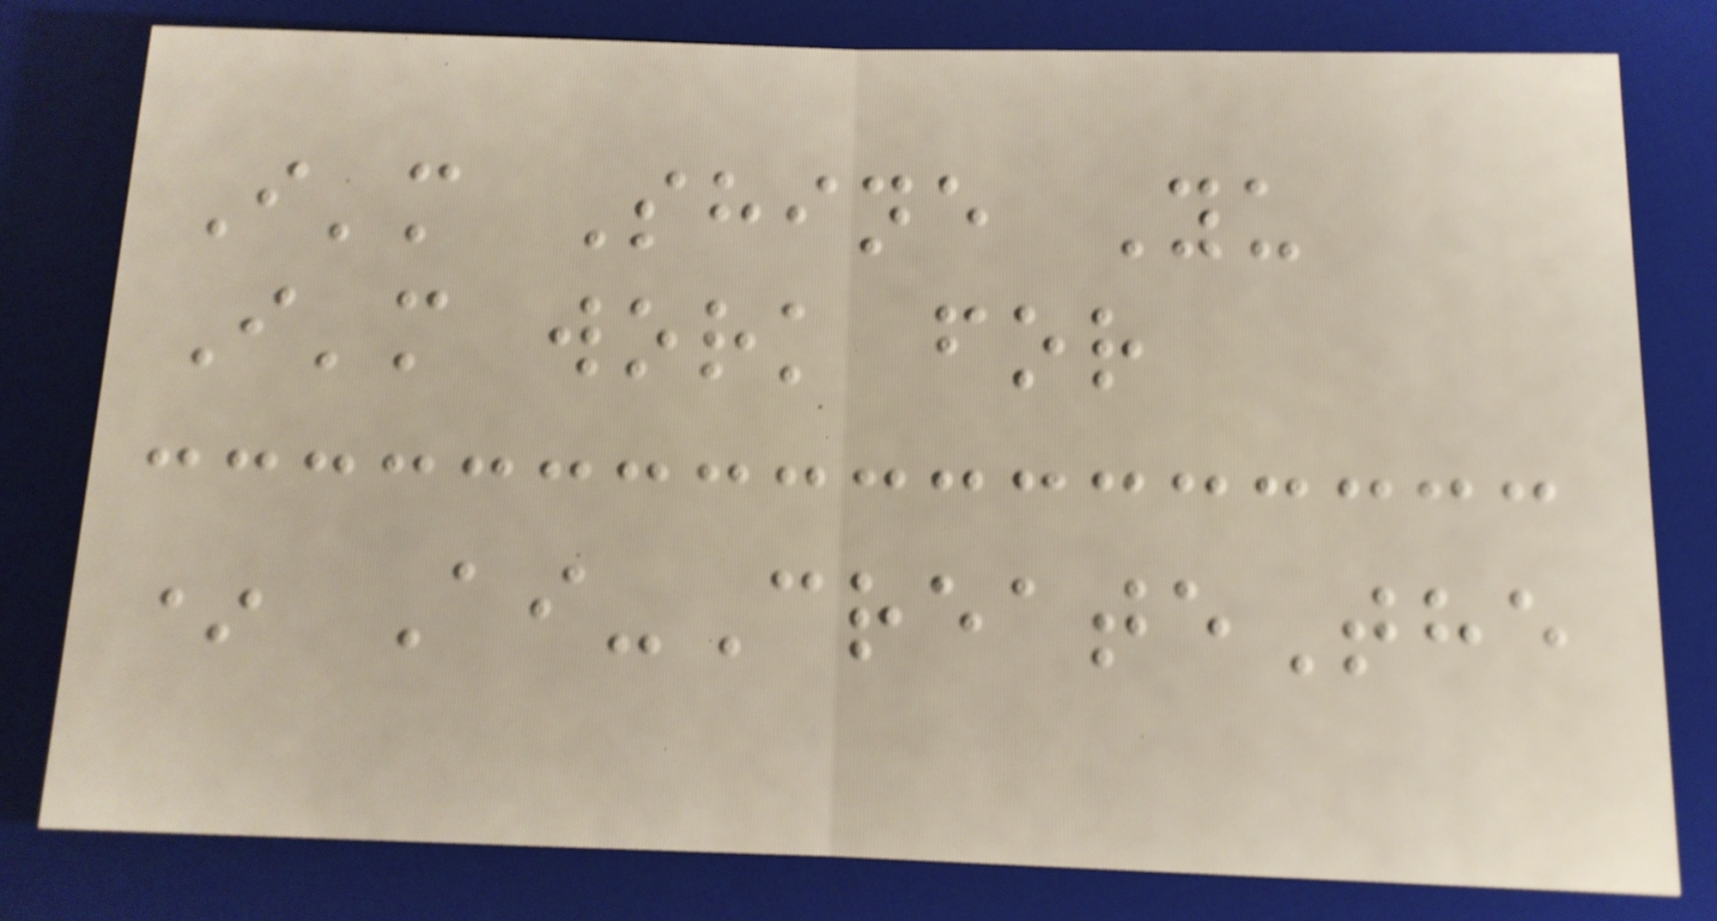I'm Shine Yu
I'm work for
* Ai-CreateThe
